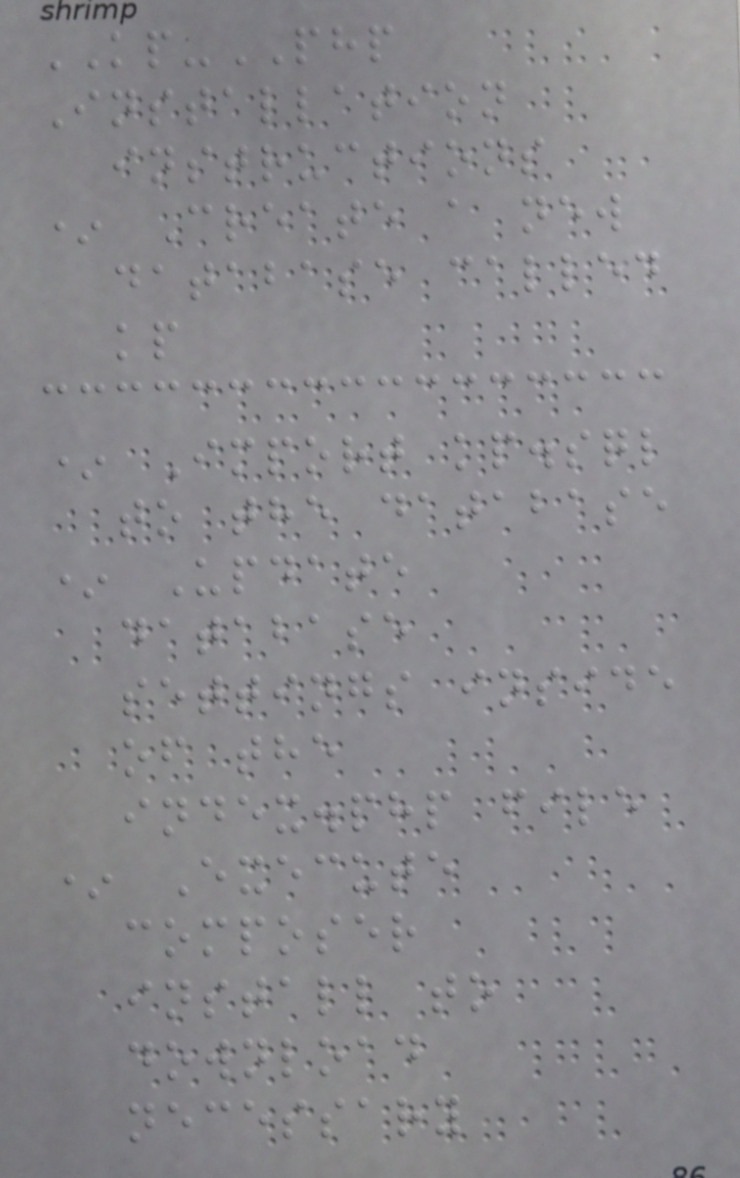KP-PHP
Installation
instructions
* Create a new
database called
kp
* Import kp.sql
to the database
* Update
database
settings inside
of the
index.php file
* Execute
composer
install to
download
necessary
